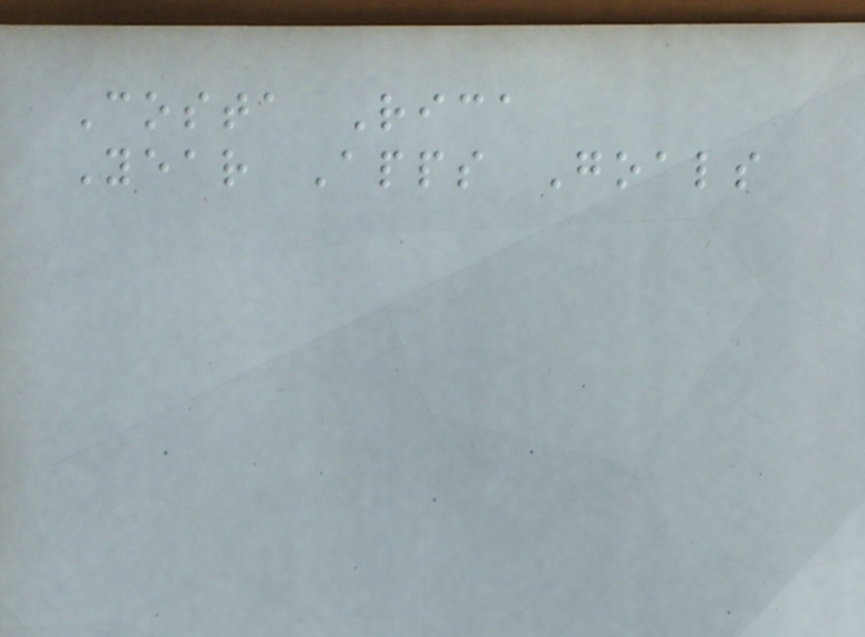Costa Rica
Year Apps Goals
